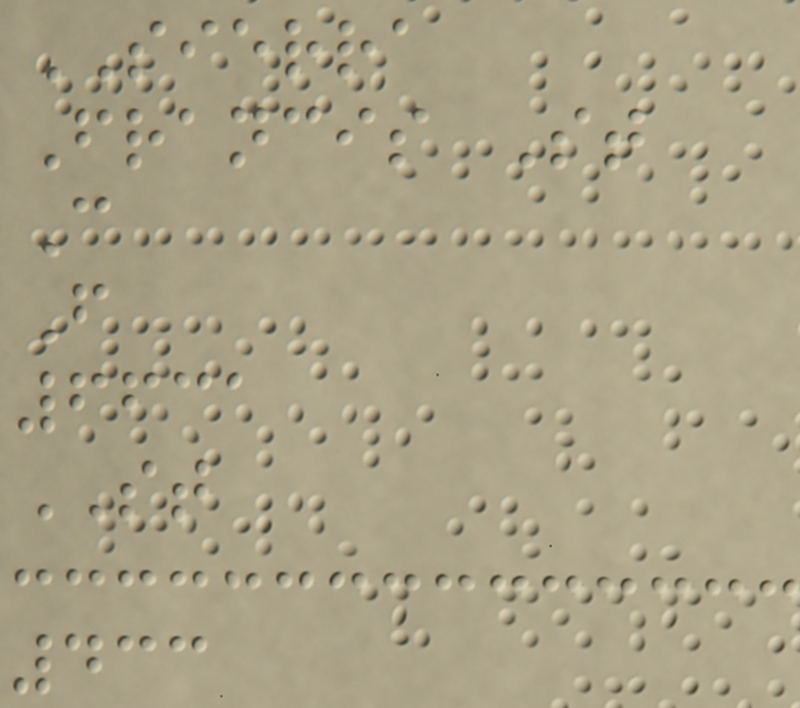SIERRA
Francis St
C
F
6631
ST
433
